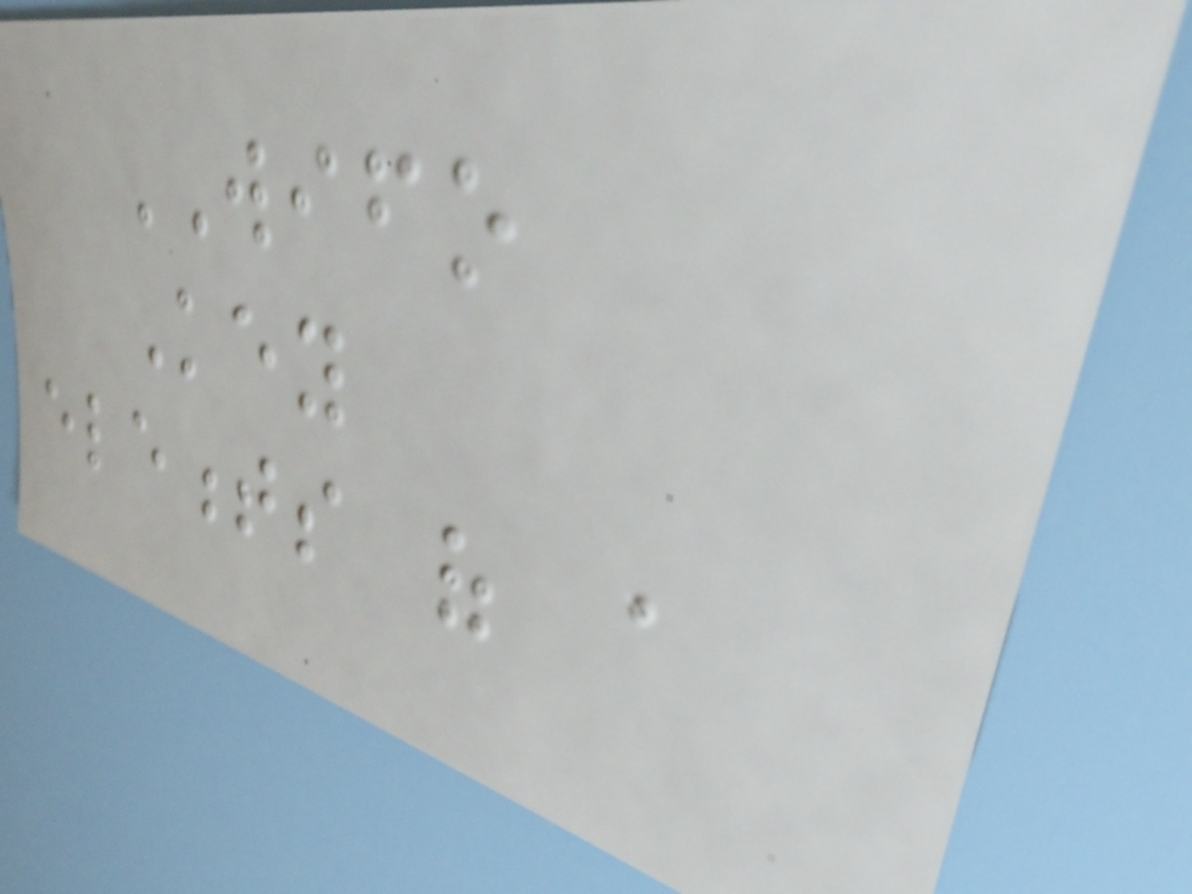WIFO
Key
elements of a
